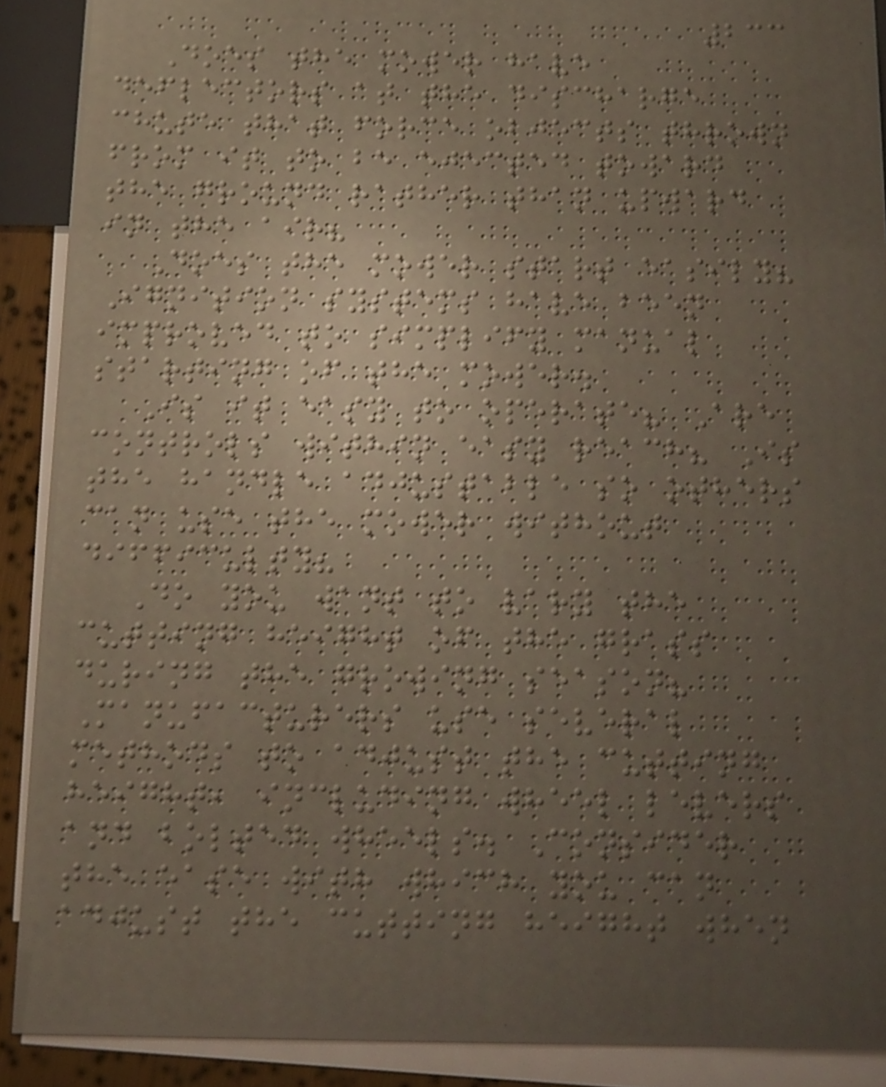233
Does the mower have
deflectors at the discharge
chute that force objects thrown
from it to be ejected toward
the ground rather than upward
in the air?
Does the mower start easily?
Ignition systems have been
improved to simplify manual
starting of the mower.
Is it easy to operate? Are
controls within easy reach? Is
the handle adjustable so others
can use the mower without
difficulty?
Do you want to vary the
cutting height of the grass
during the growing season?
Manufacturers use several
methods to adjust the cutting
height, including wheel levers
and bolted wheels. Consider
the ease with which you can
adjust the cutting height when
